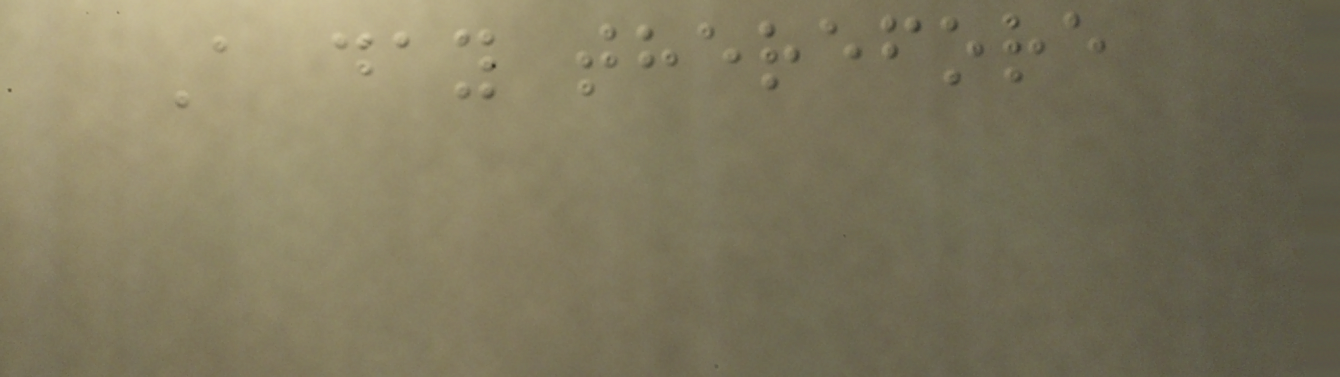A day therefore
